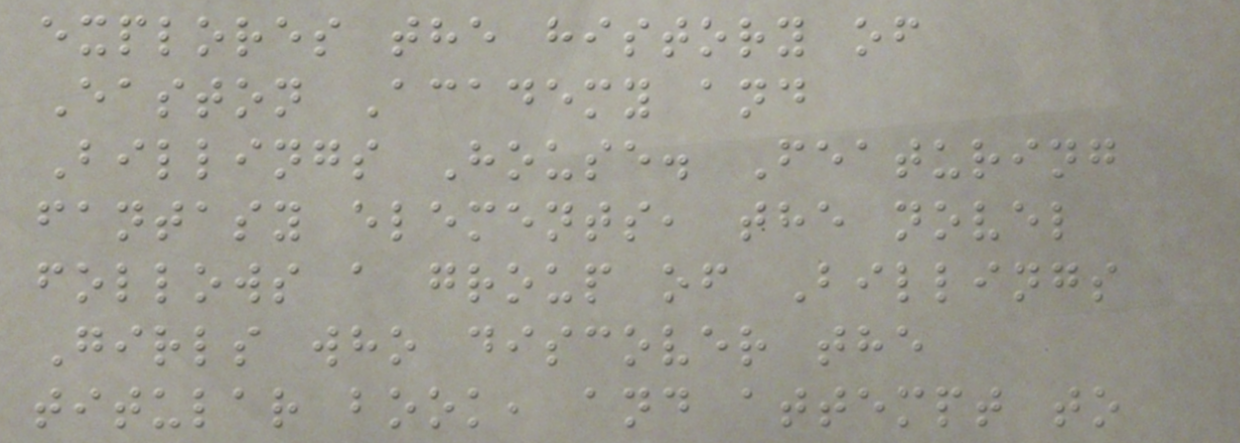explores the history of
Easton Academy and
Billings House. Featuring
fantasy elements, the novel
follows a group of Billings
Girls who discover the
titular book, and attempt to
